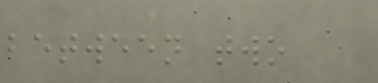between two
